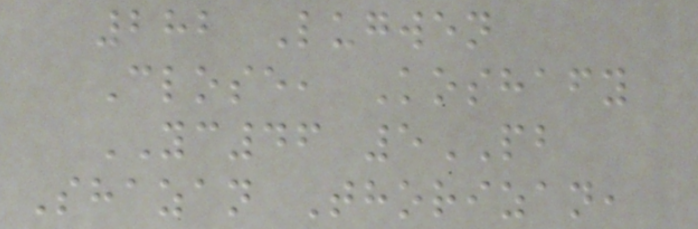282 Lugwen
Close, Koshafy
YC46 5PB
Shazan Thorizan,
